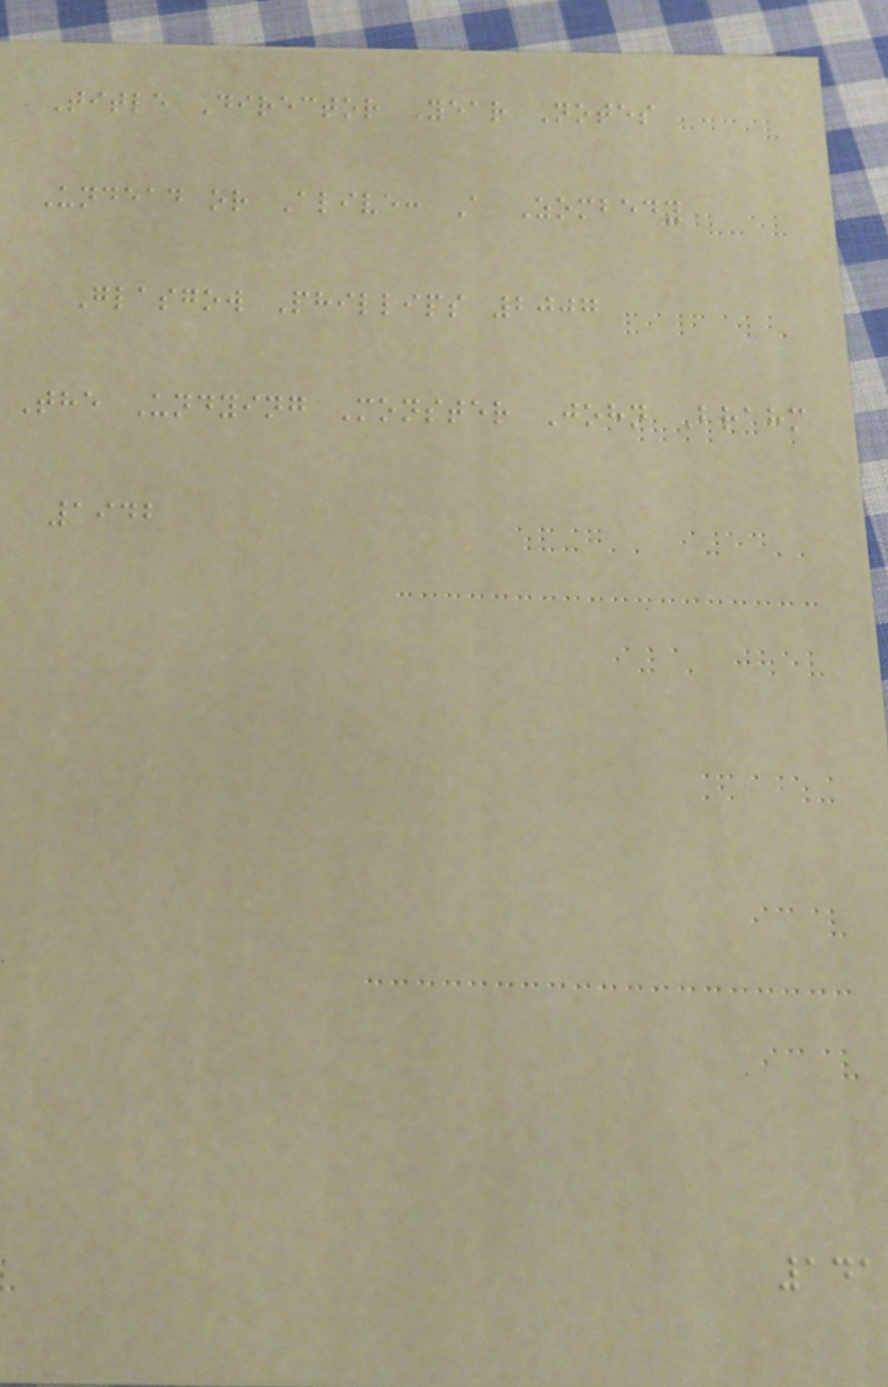Title Director Year Notes
Undead or Alive: A Zombedy
Glasgow Phillips 2007
The Undying Monster John Brahm
1942
141
